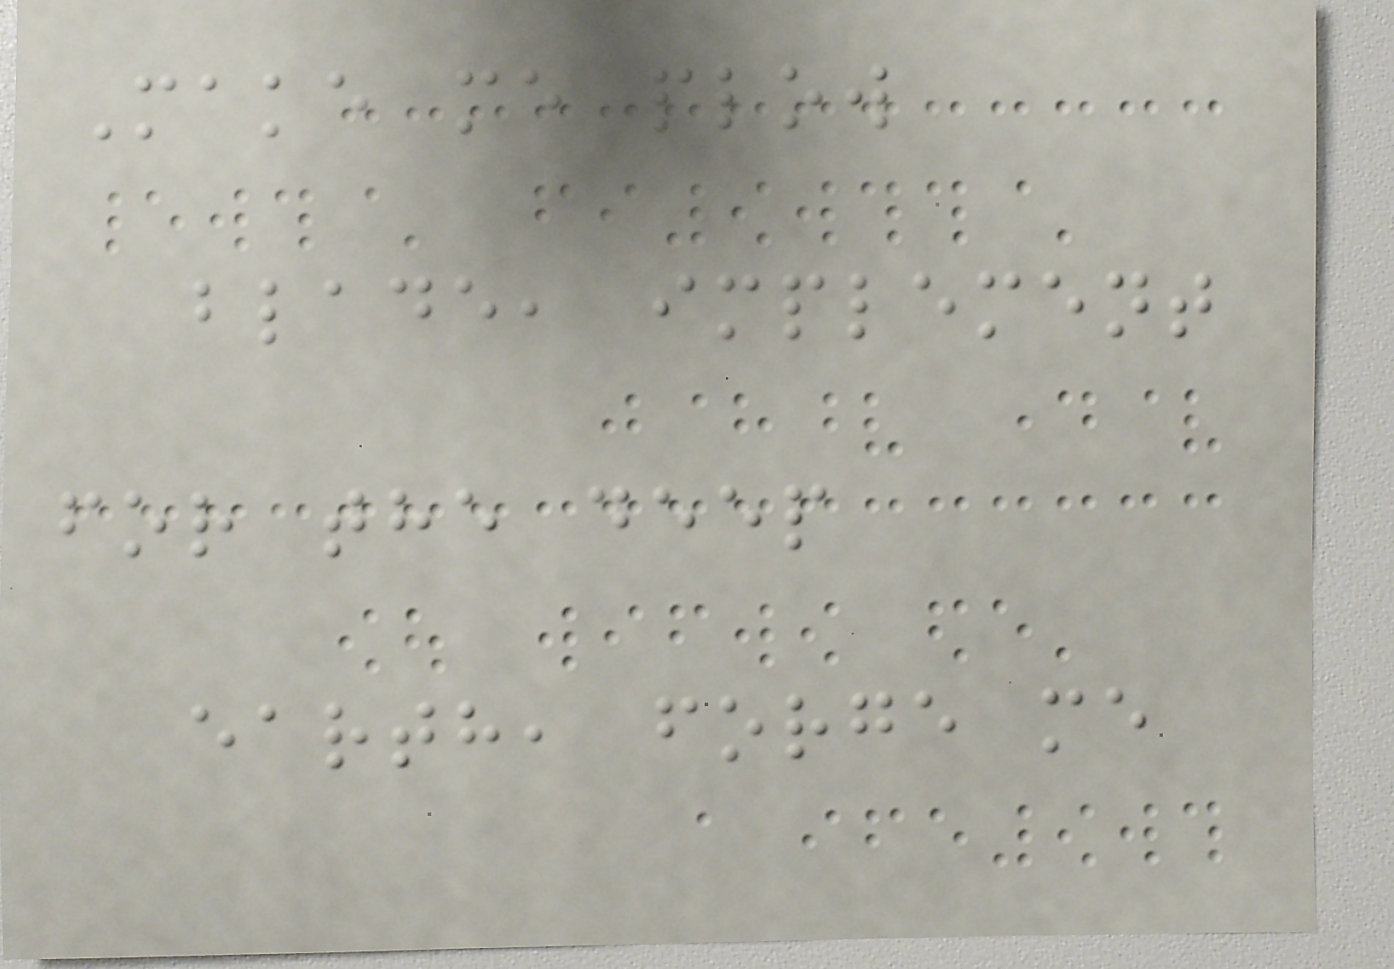Make me plow
blade, implement
for the deep
earth, forge me
